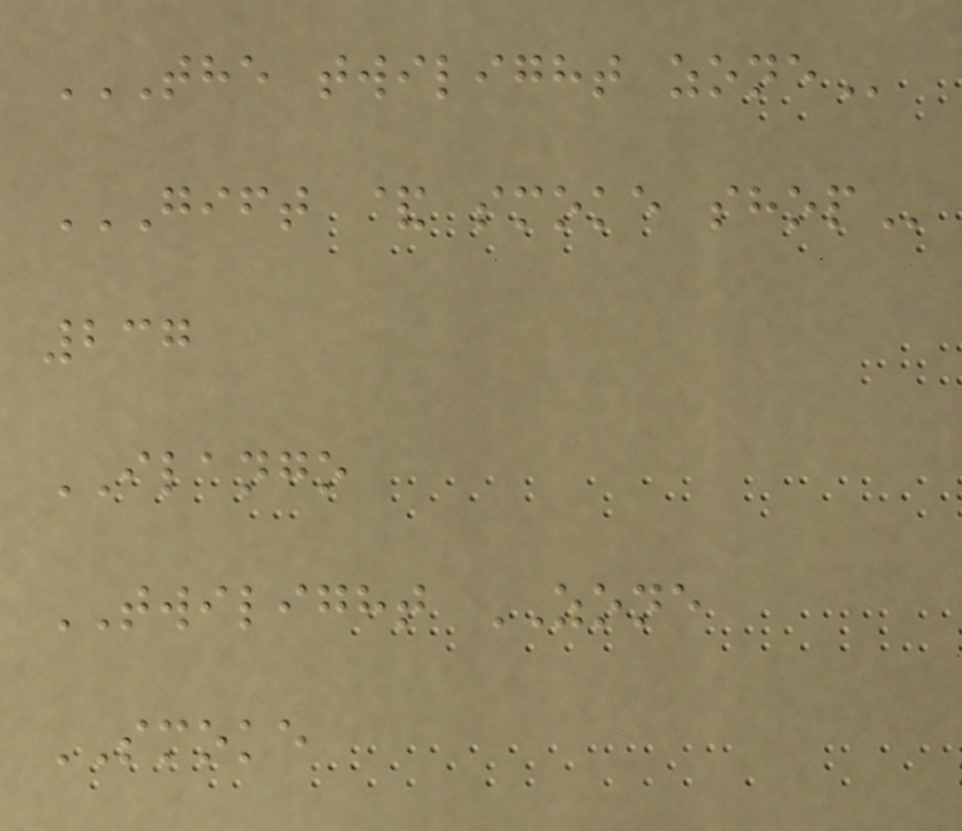THE TWILIGHT ZONE
GIFT & SMOKE SHOP
237
ILANGO
TWILIGHT ZONE
SMOKE
